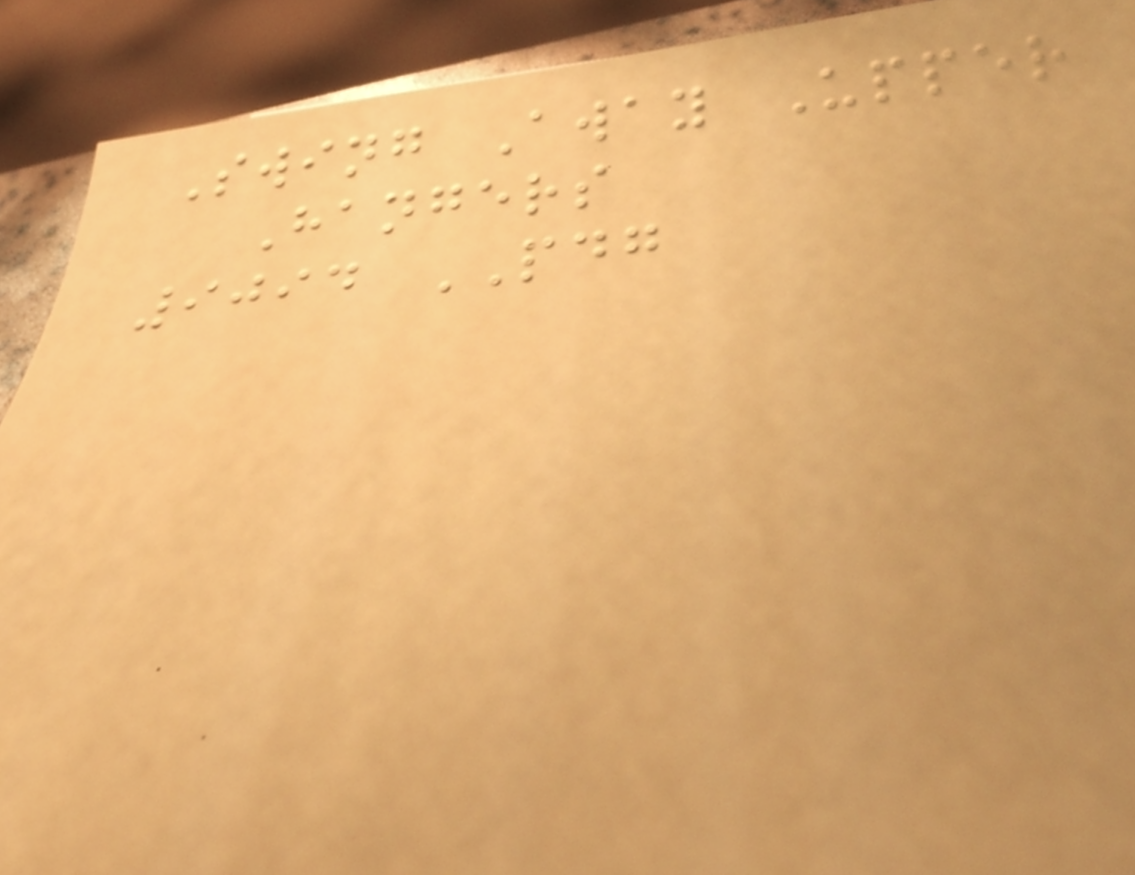Swing Away Upper
Hangers
9094 PDG
